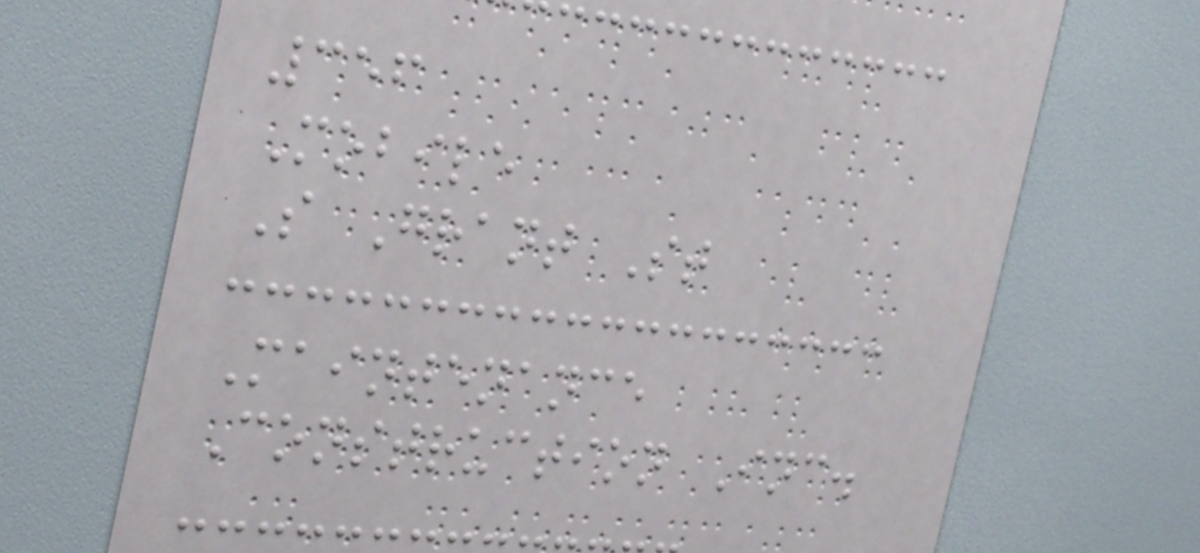356
Mobile
S Grant St
Maintenance
Construction Inc.
